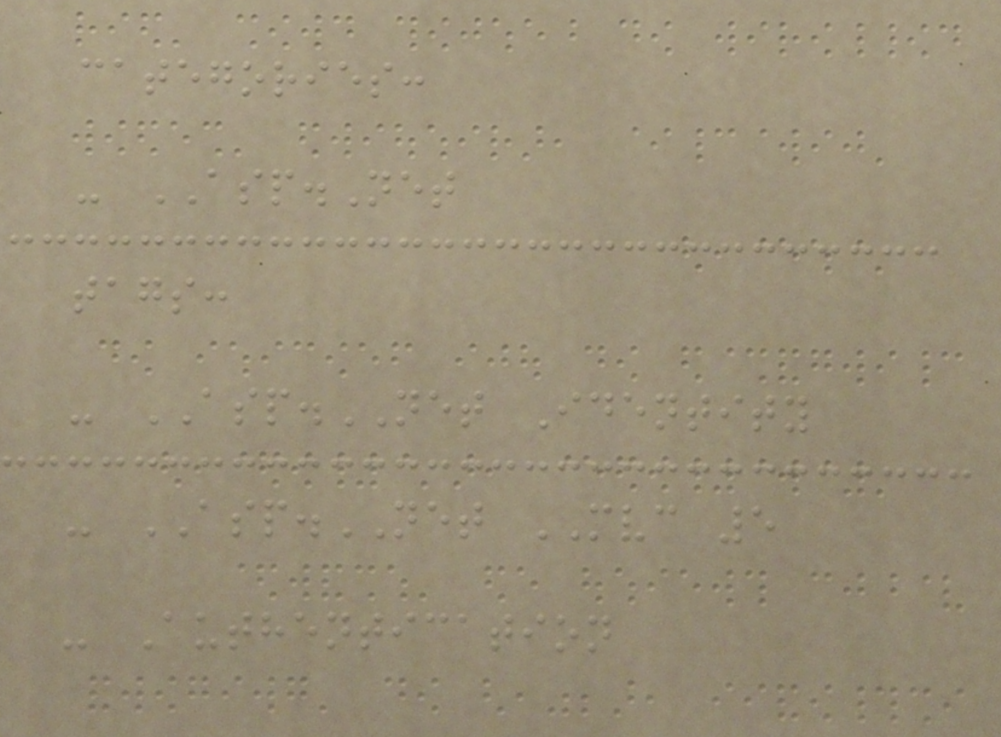categories:
- ASP.Net
tags:
- ASP.NET Identity
- ASP.NET MVC 5
- Authentication
